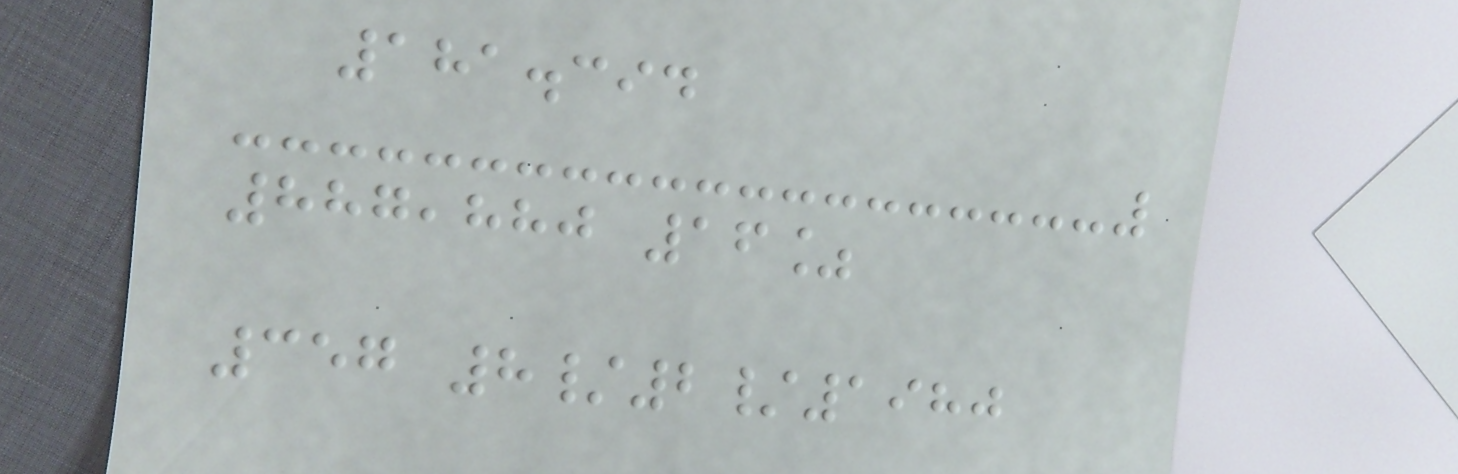181.394
887,880 16%
357 8/2/1980
